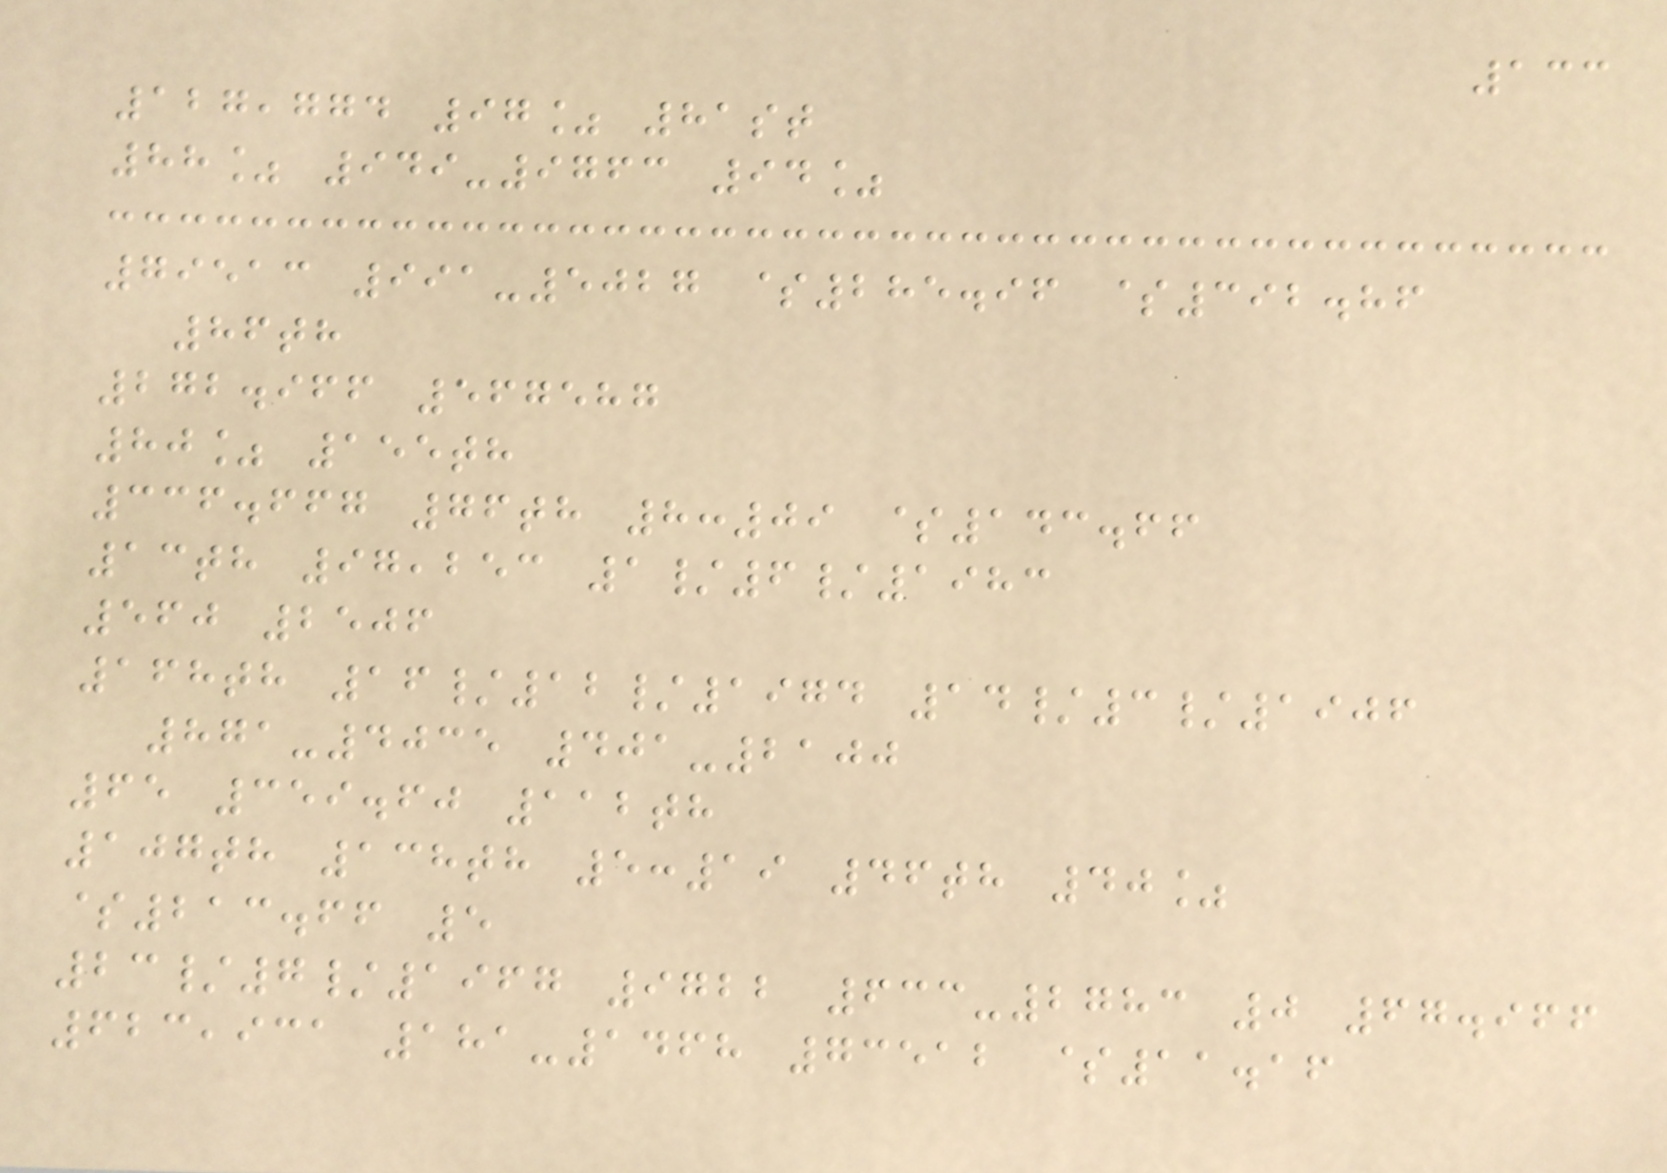133
127,774 97% 81st
88% 949-9763 94%
79513 991-5027 $285.96 $392.86
86th
272.966 567587
80% 155th
336.667 76th 8:09 $143.66
13th 97,253 1/6/1983
560 2506
168th 16/12/1974 14/3/1906
871-4035 401-2100
65 359.60 112th
107th 138th 5:19 46th 40%
$213.66 5
23/7/1967 9722 633-2783 0 67.966
623,931 181-1468 73512 $11.16
